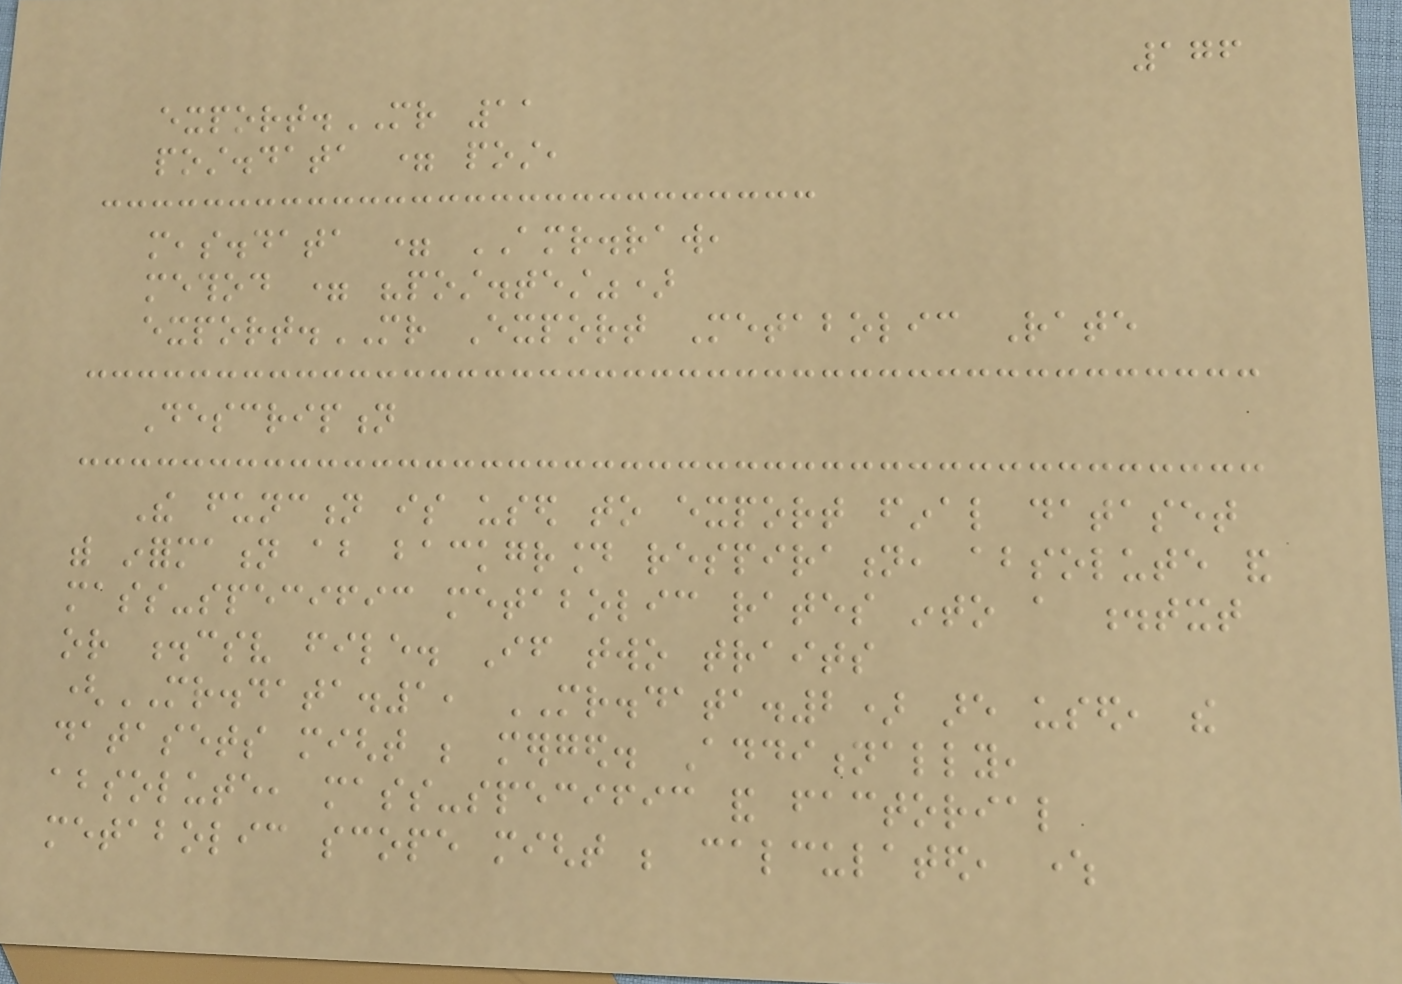176
export.MR 11
post.data = post,
meas.data = AMR.raw,
method = "post.test")
export.MR Export Metabolic Rate
Description
The function is used to export final dataset
with information about background respiration, absolute and
mass-specific metabolic rates into a .txt
or .csv file. If two traits
(MR.data.1, MR.data.2) are used, the
datasets might be merged. Additionally,
absolute, mass-specific and factorial
metabolic scope might be calculated, where
